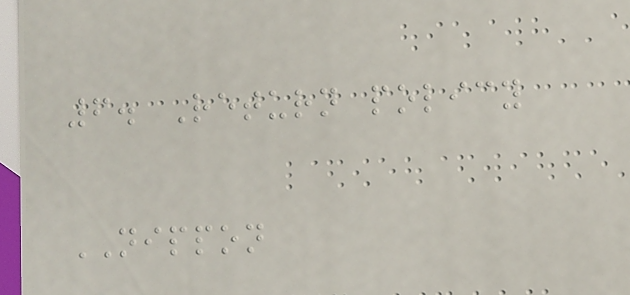6. Return policy
NIPPON
